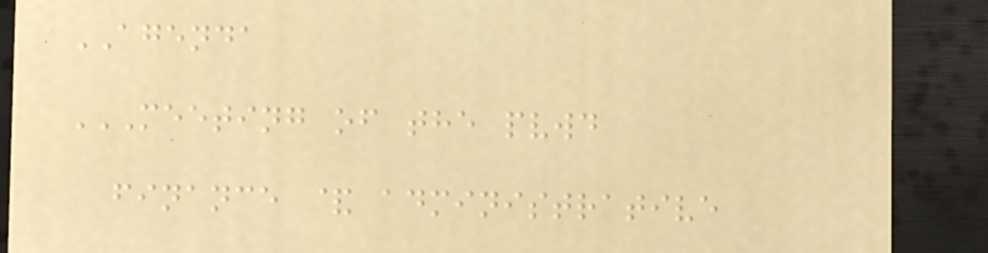AGENDA
MEETING OF THE PVWD
FINANCE & ADMINISTRATIVE
